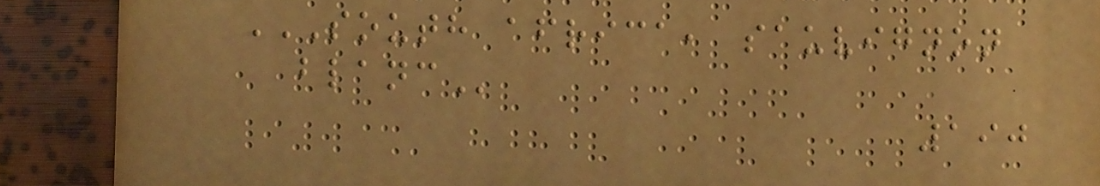SOUTH AFRICA, SAUVIGNON
BLANC
190
